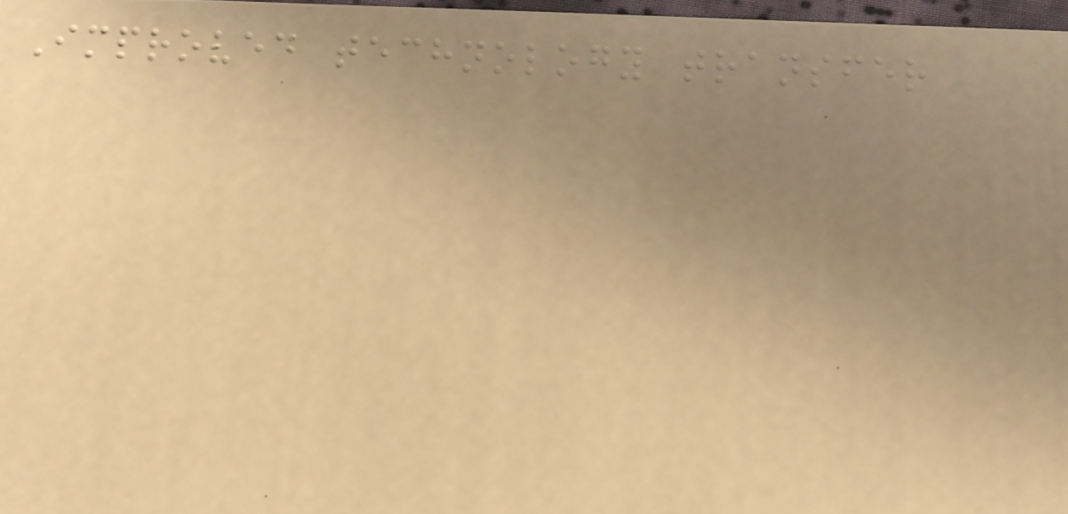Improved technology transfer
